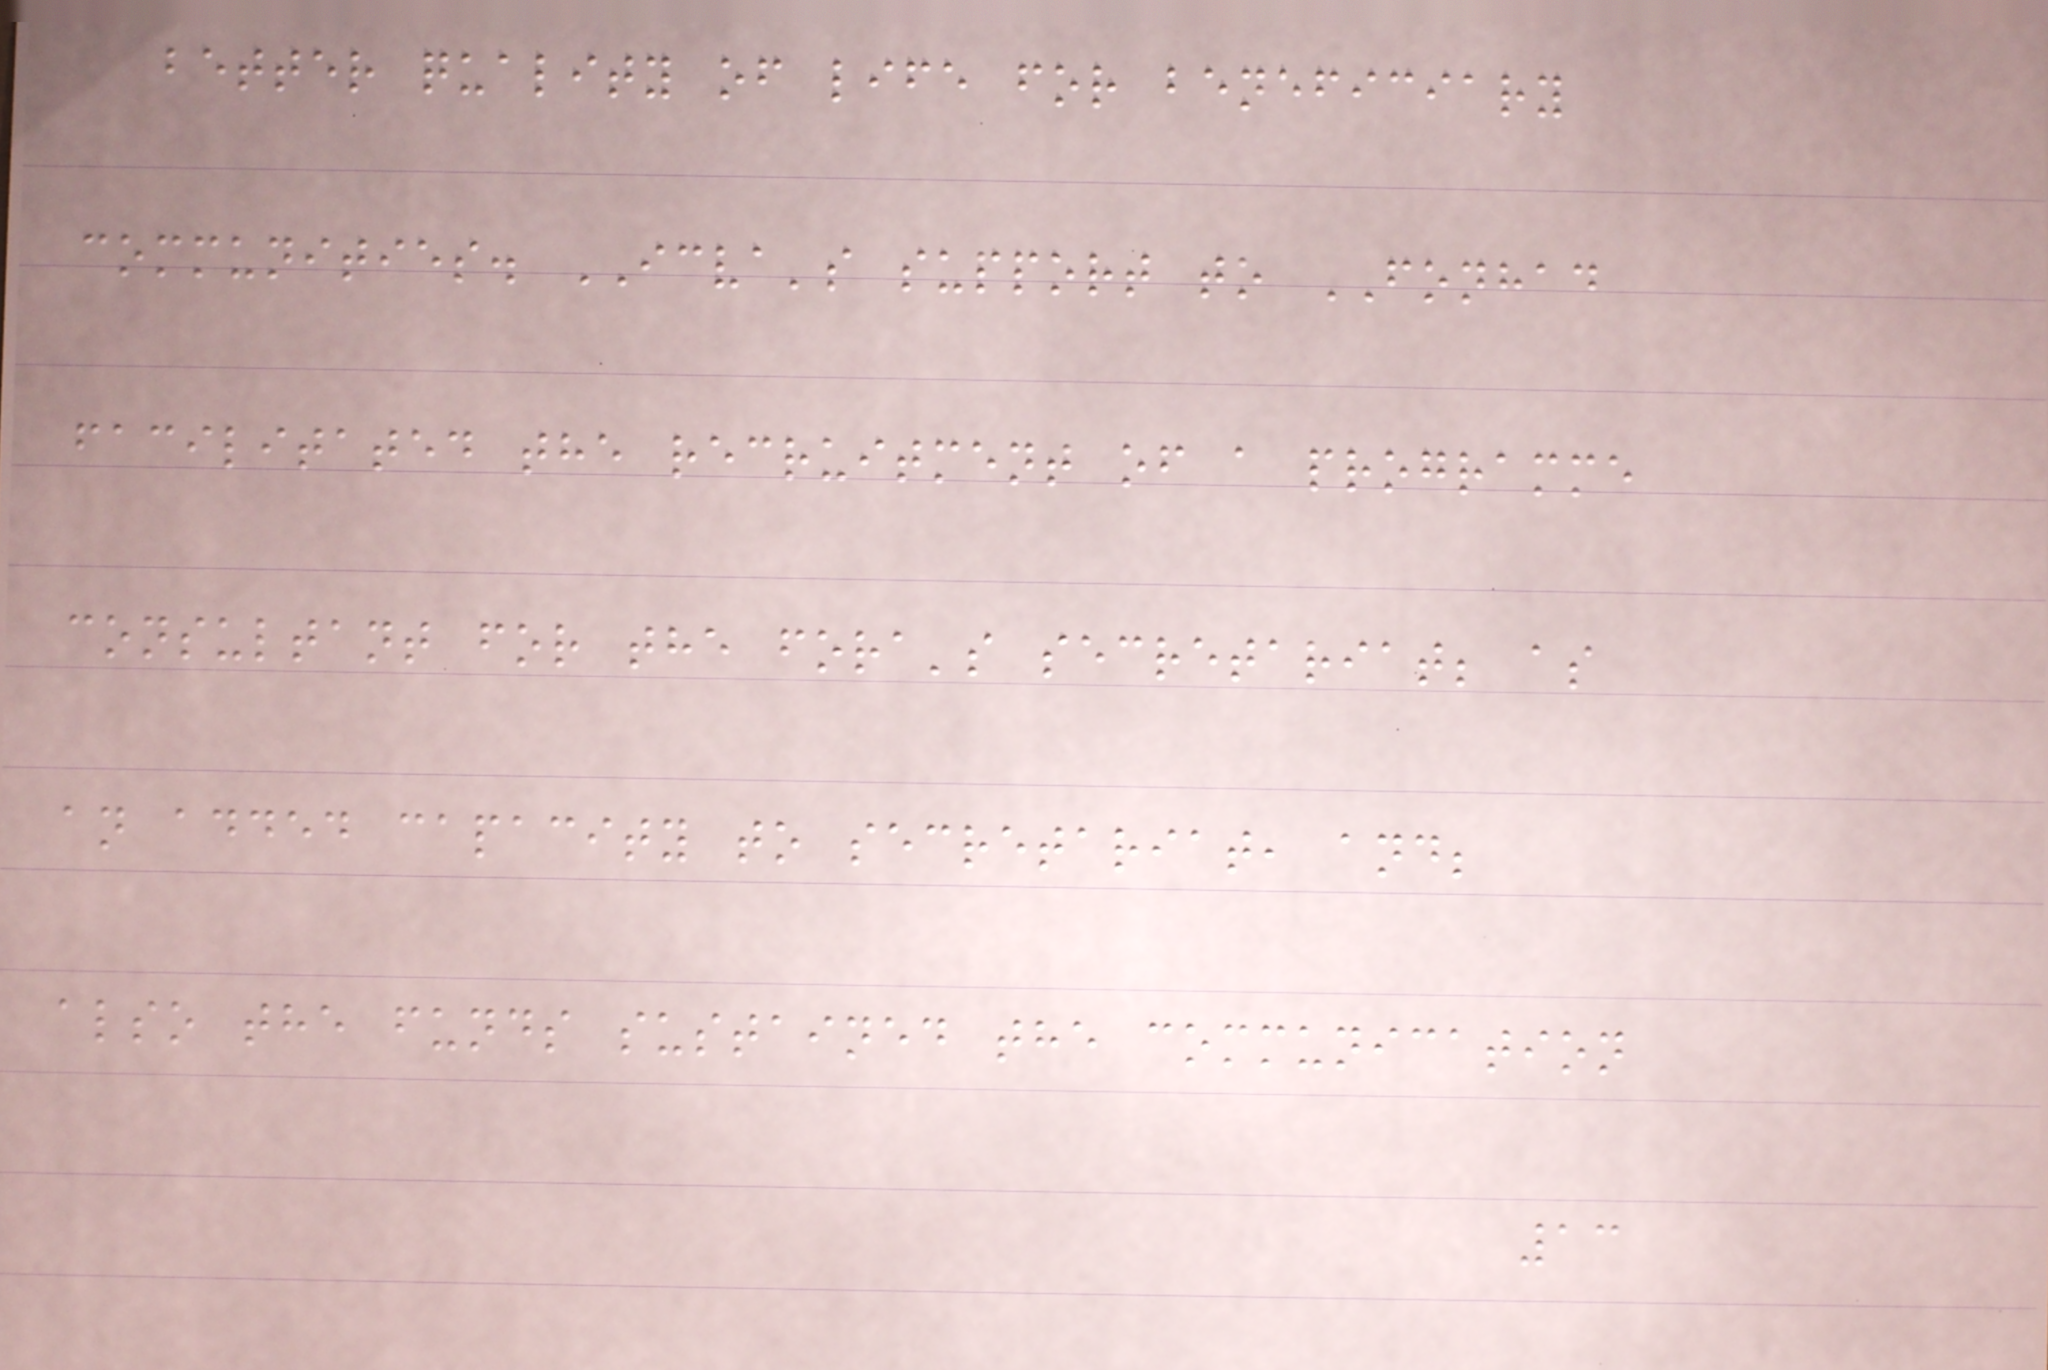better quality of life for beneficiary
communities. ICVA's support to FONHAD
facilitated the recruitment of a programme
consultant for the fora's secretariat; as
an added capacity to secretariat, and;
also the funds sustained the communication
13
